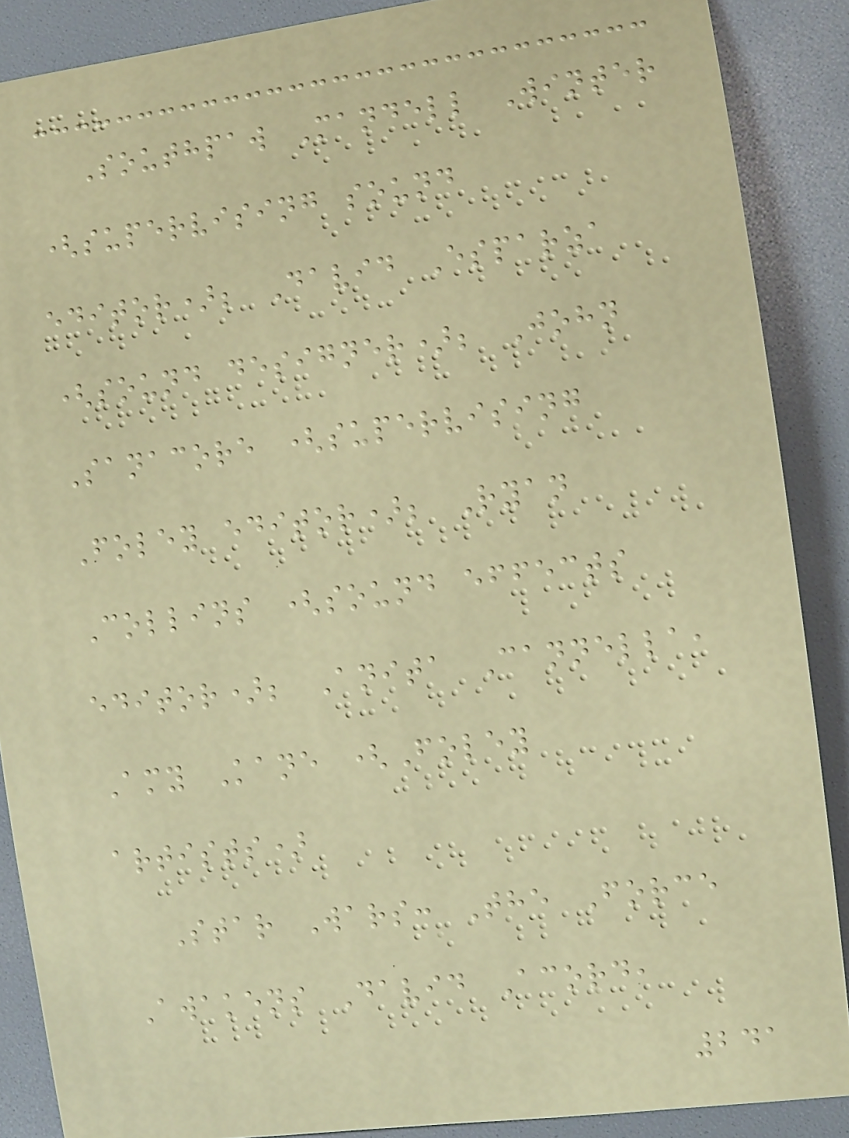Southpaw Mandell Winter
(supervising sound
editor); David Esparza
(sound designer); John
Sanacore (supervising
Foley editor); Ryan
Collins (sound effects
editor); Anita Cannella,
Amy Kane (Foley
artists)
Star Wars: The Force
Awakens David Acord,
241
